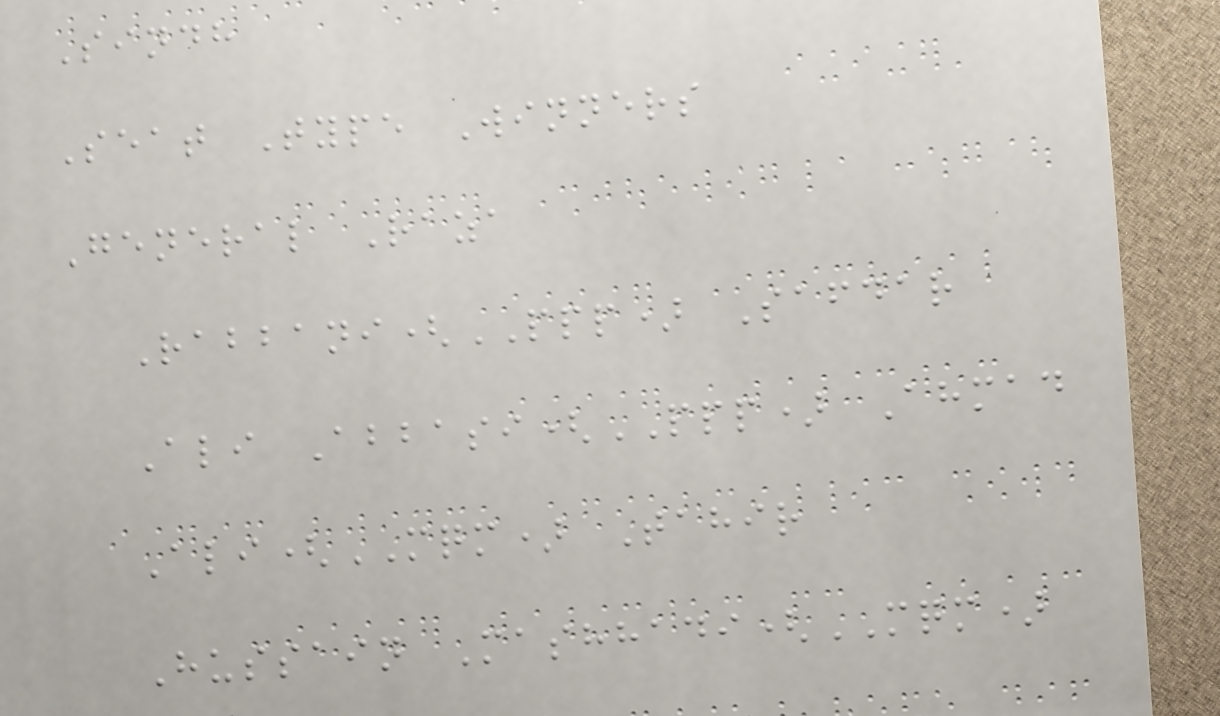Sindh
Seat Type Winners
General Raza
Rabbani(PPP) Safdar
Ali Abbasi(PPP) Ahmad
Ali(MQM) Tahir
Hussain Mashhadi(MQM)
